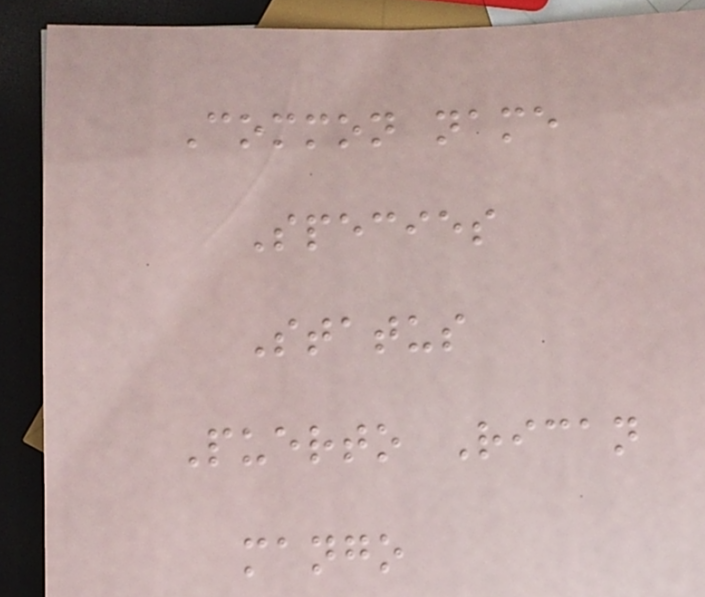Common name
Species
Status
Puerto Rican
mango
